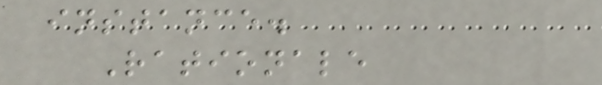instance.
Rationale
